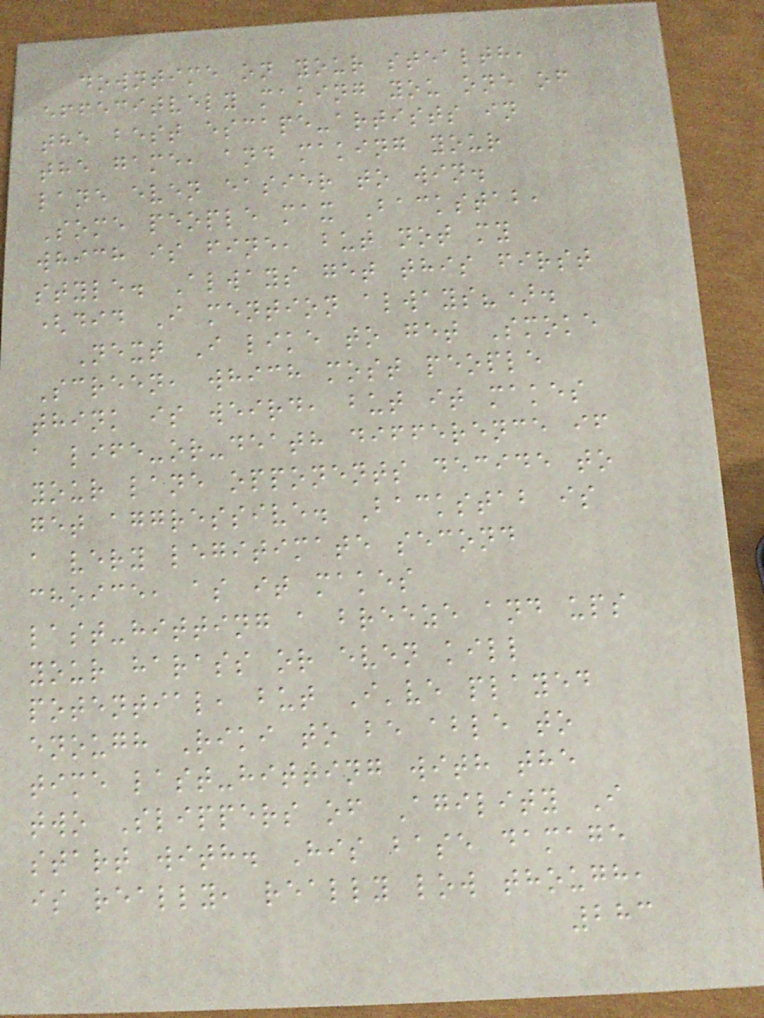downtime on your stealth,
effecitvely making you one of
the best escape-artists in
the game, and making your
lane even easier to win.
Some people max Backstab,
which is fine, but not my
style. Always get this first
(did I mention always?).
Next I like to get Smoke
Screen, which most people
think is weird, but it makes
a life-or-death difference if
your lane opponents decide to
get aggressive. Backstab is
a very legitimate second
choice, as it makes
last-hitting a breeze and ups
your harass or even kill
potential, but I've played
enough Riki to be able to
time last-hitting with the
two Slippers of Agility I
start with. His base damage
is really, really low though,
283
